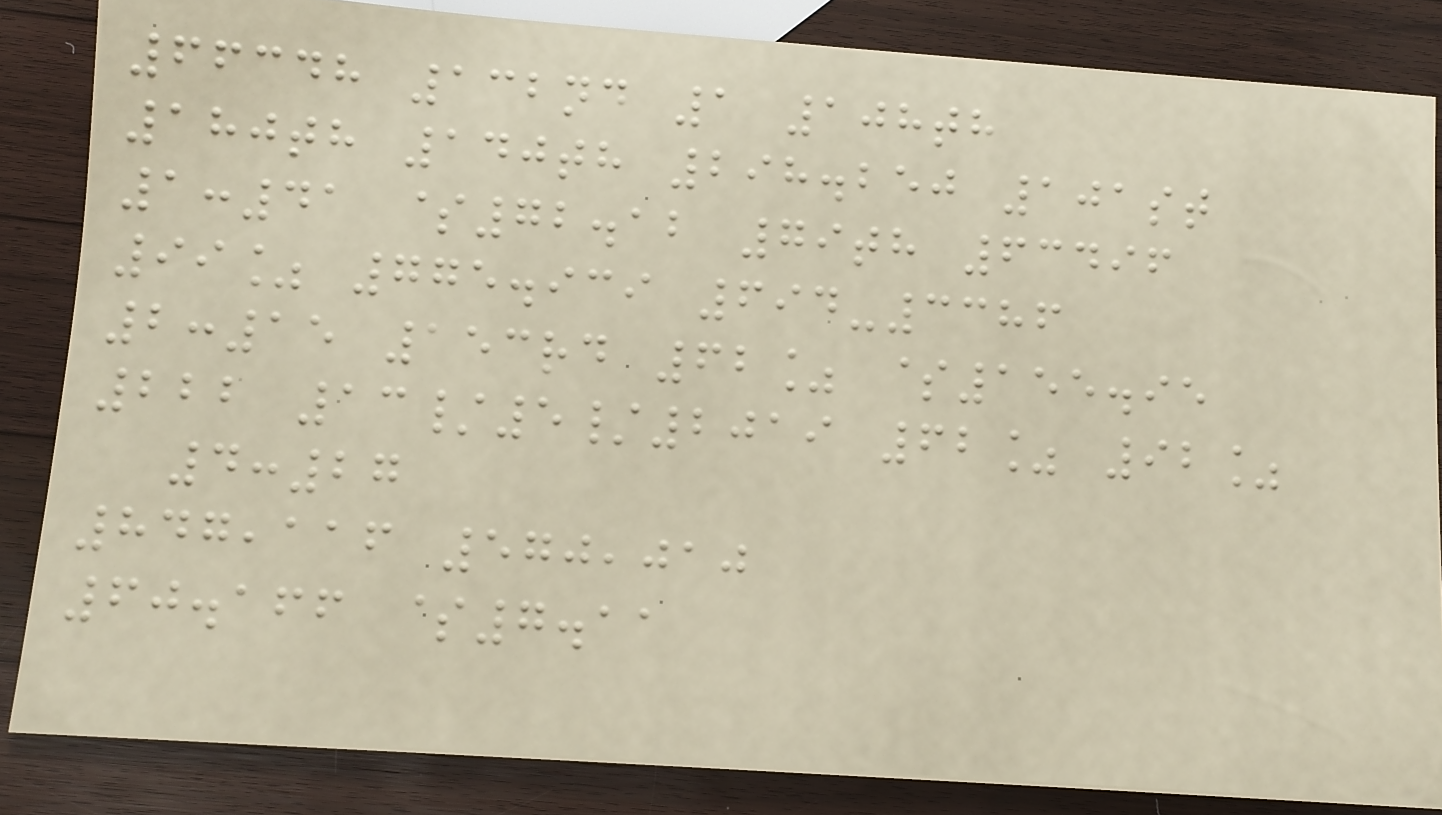66348 132nd 1 108th
180th 140th 298.250 101st
1:41 $72.12 79th 63496
99% 775.939 694-3386
2:15 153rd 62% $155.95
222 13/5/2019 62% 92%
4:27
847,116 570,010
60.166 $7.11
